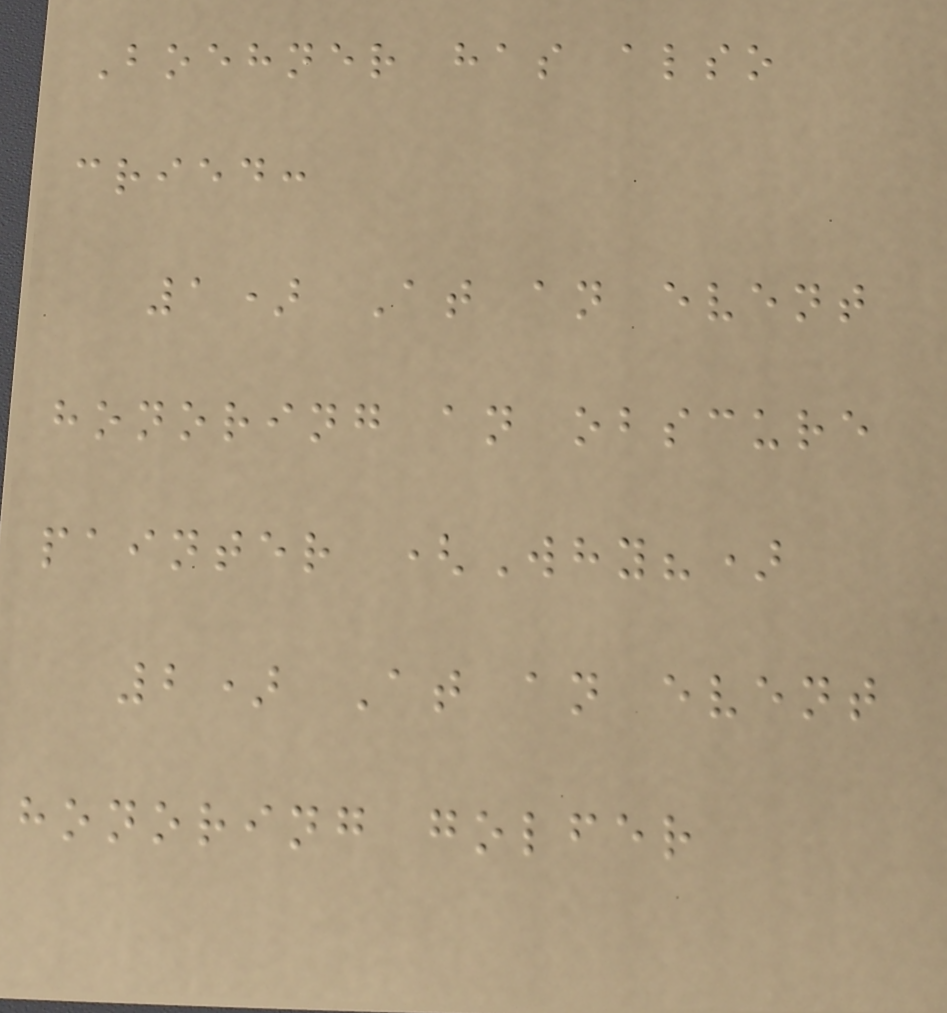Boehner has also
cried:
1) At an event
honoring an obscure
painter (Why?)
2) At an event
honoring golfer
